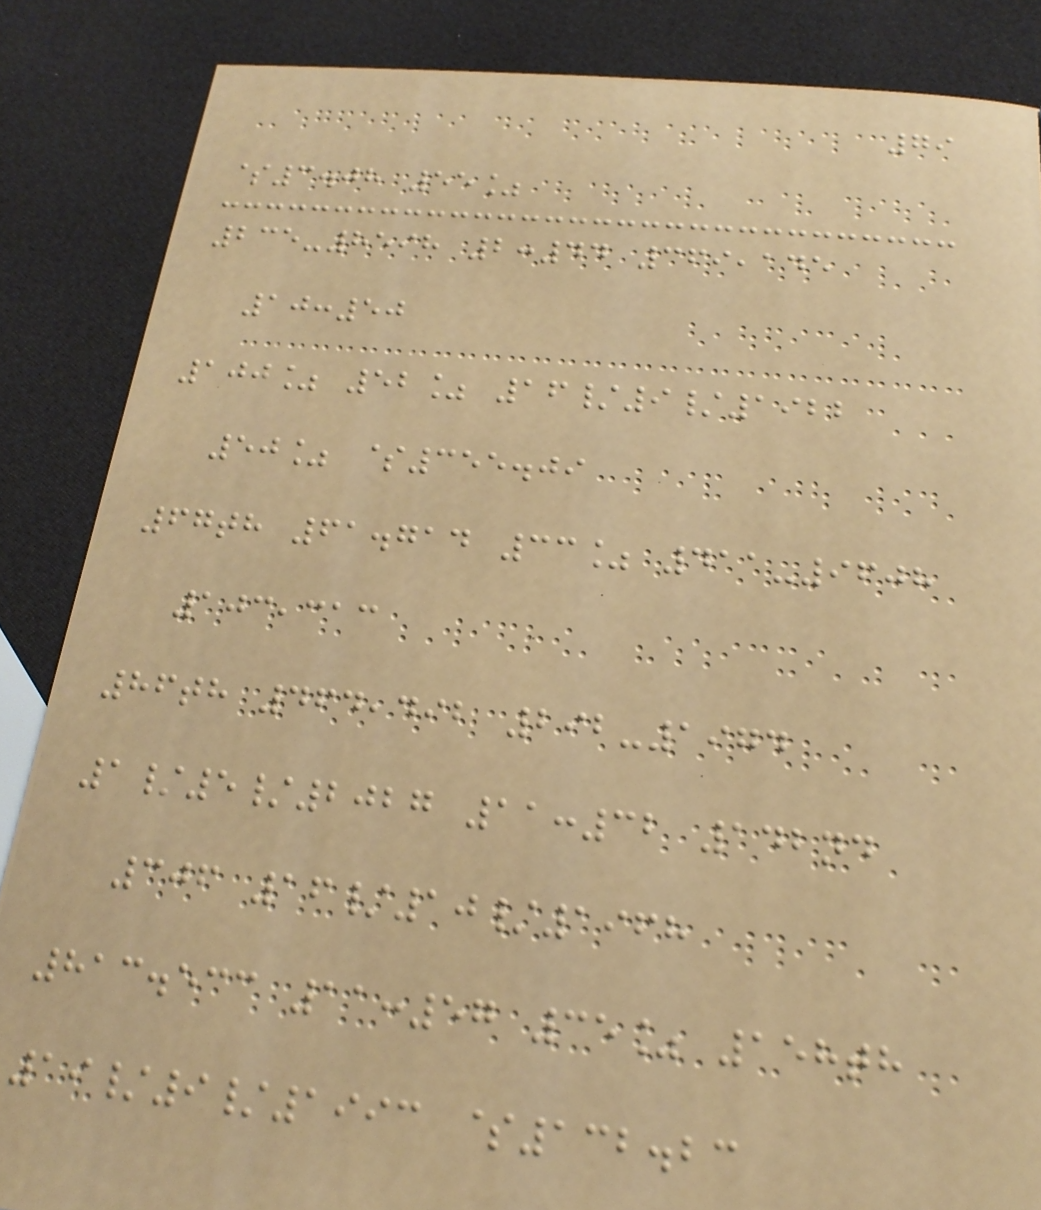79
$3.08 55%
235-8598 2:44 369,145
10:50
100% 52% 16/9/1922
50% $355.09
67th 61.714 33% 411-9608
103,313
86th 464,492 292-1974
1/5/2027 11:32 142nd
306 16/10/1968
813.533 11:57 35% 158th
19/9/1993 $132.23
